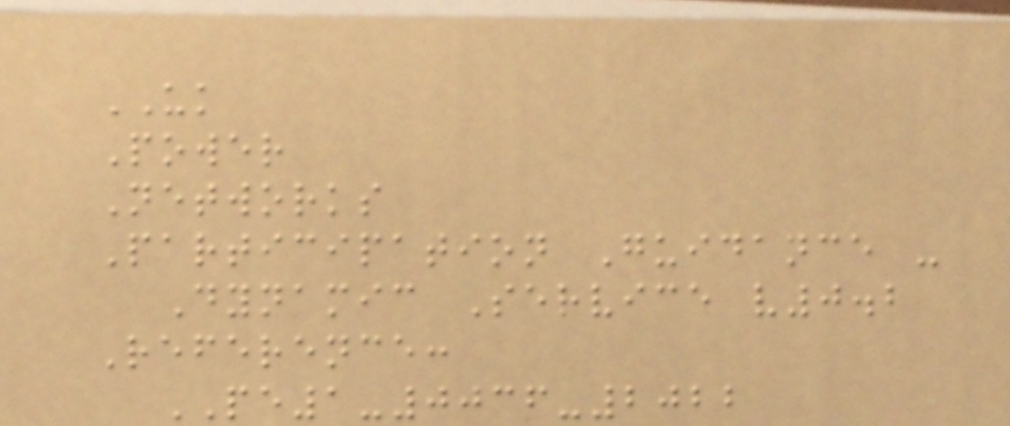UK
Power
Networks
Participation Guidance -
Dynamic Service v0.2
Reference:
PE1-0036-2022
